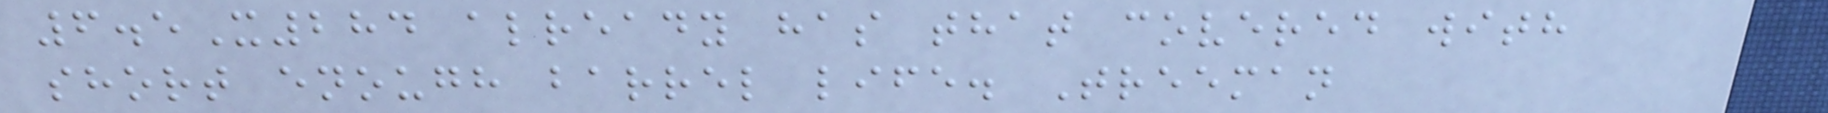6.5X284 already has that covered with
short enough barrel life. Treeman
